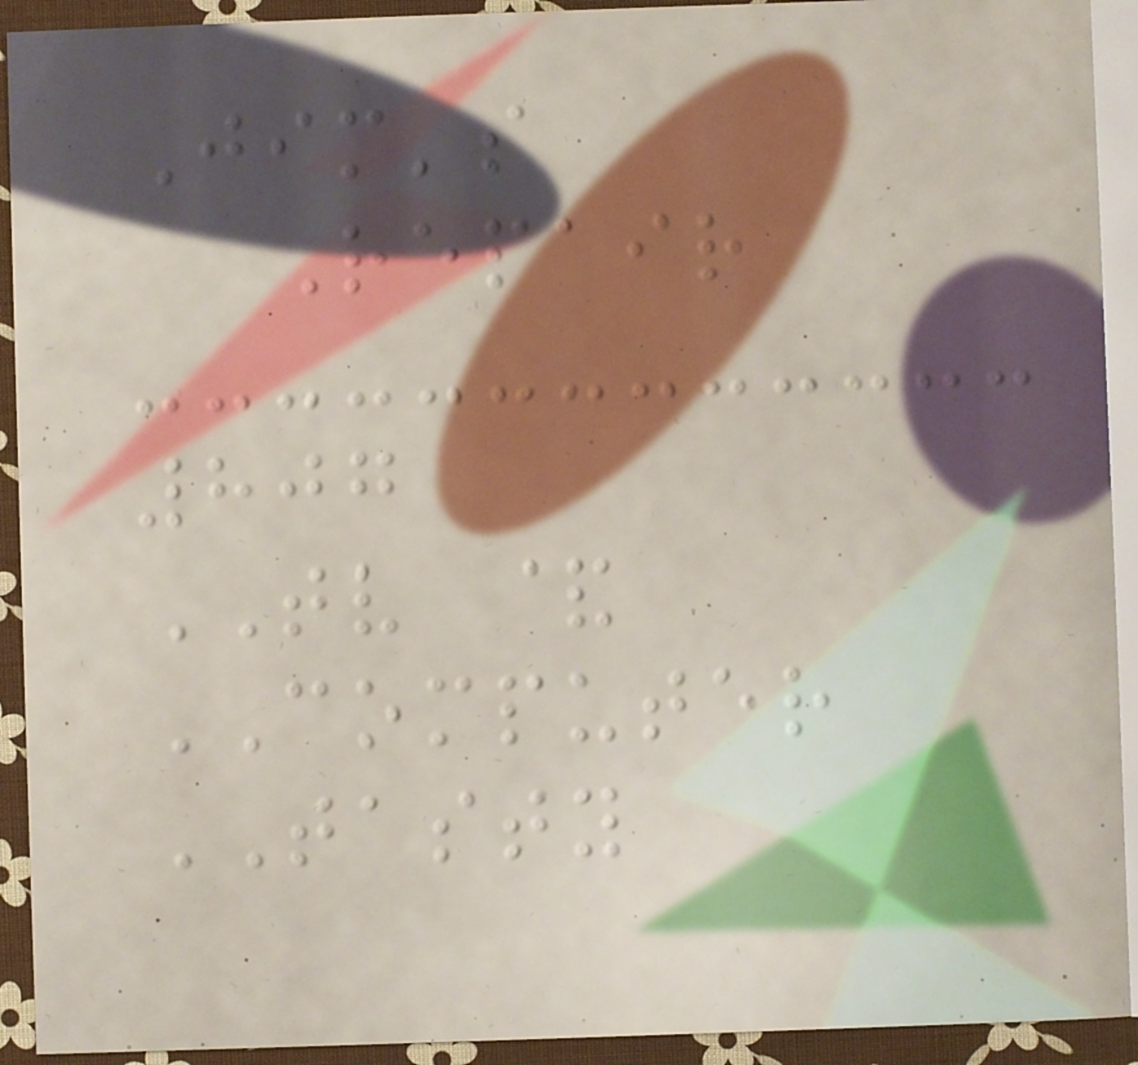Jim's
Repair
807
TV &
COMPUTER
TASTY
